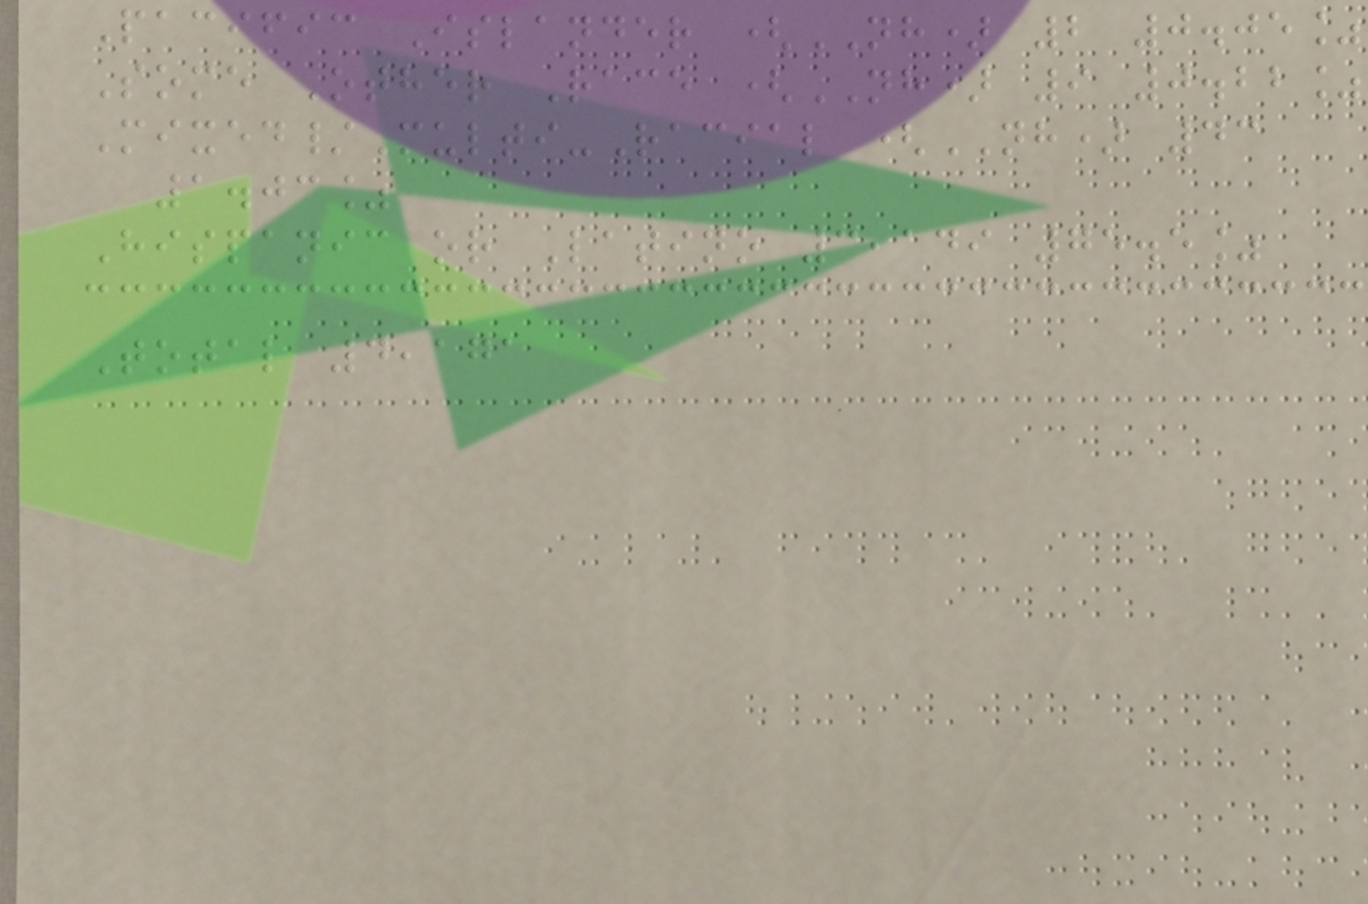Pacific Islander (NH) 2 0.05%
Some Other Race (NH) 9 0.22%
Mixed/Multi-Racial (NH) 43
1.03%
Hispanic or Latino 3,149 75.5%
Total 4,171
